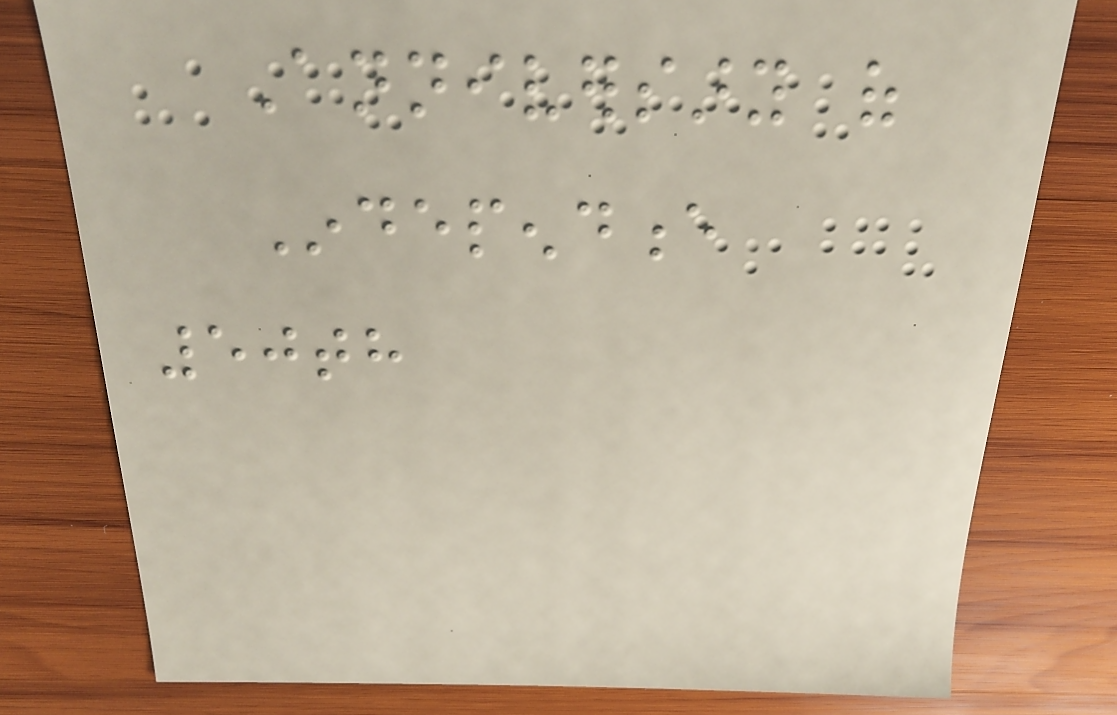Anniversary of
Independence
50th
